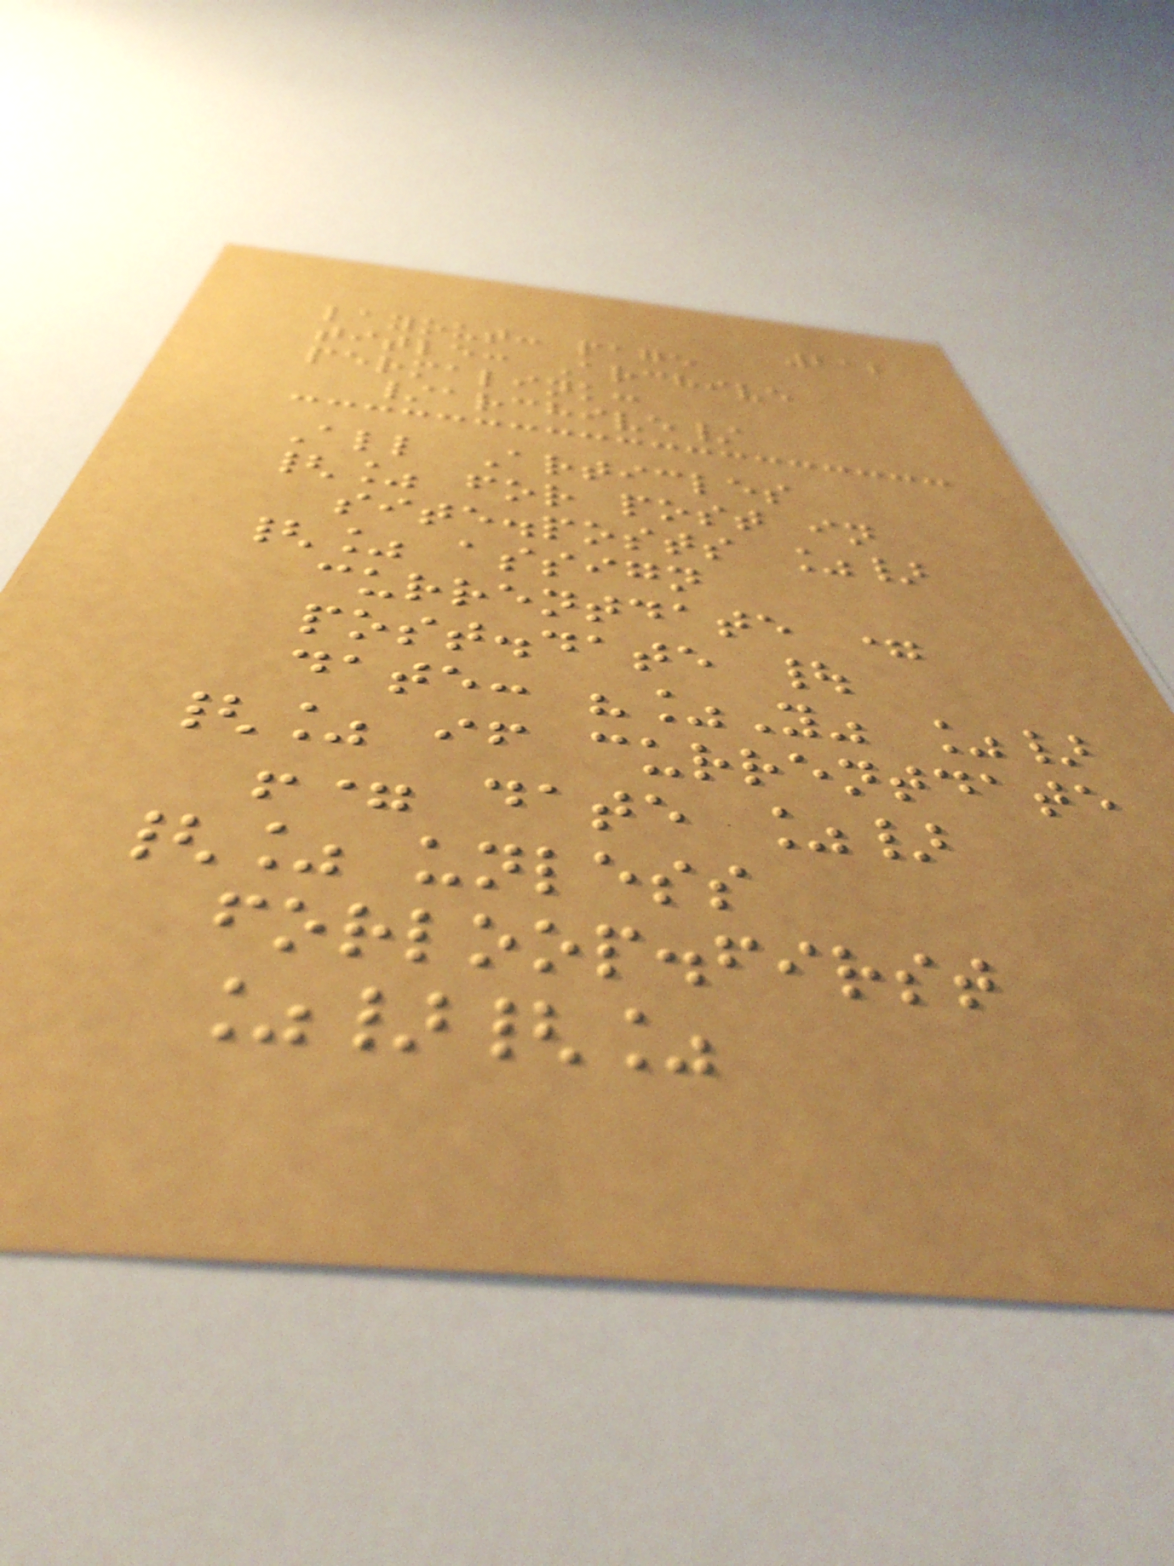212
layout: page
title: Archive
permalink:
/archive/
All Articles
{% for post in
site.posts %}
{% assign
currentdate =
post.date |
date: "%Y" %}
{% if currentdate
!= date %}
{% unless
forloop.first
%}{%
